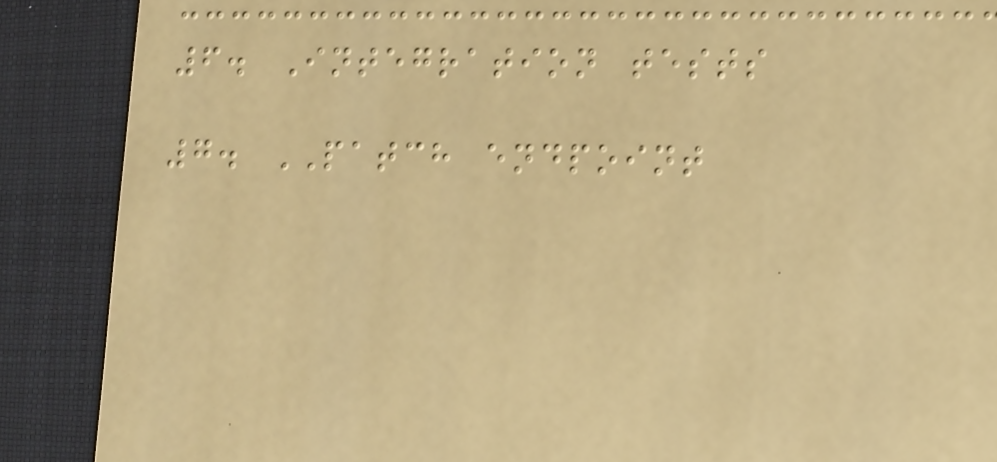6. Integration tests
7. PATCH endpoint
